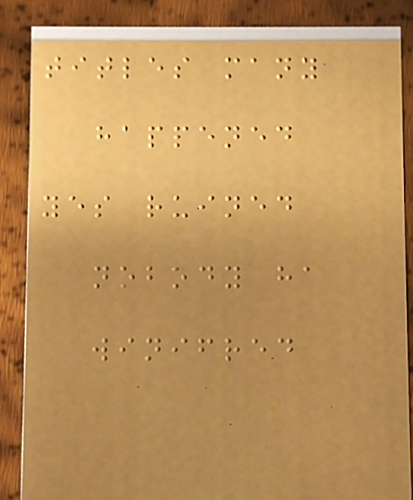titles many
happened
yes ruined
nobody ha
winifred
